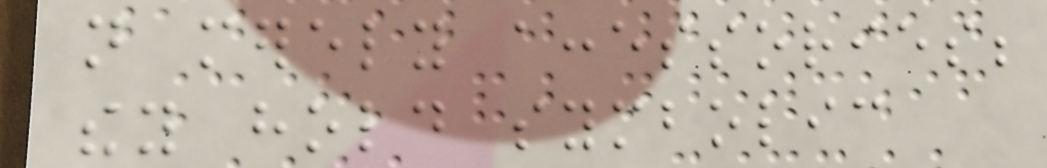not merely accessories;
they hold symbolic
